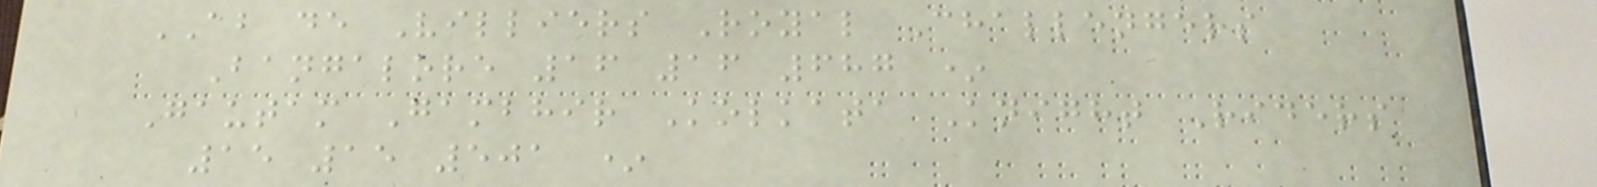AB de Villiers Royal Challengers
Bangalore 16 16 687 *
Gautam Gambhir Kolkata Knight Riders
15 15 501 *
